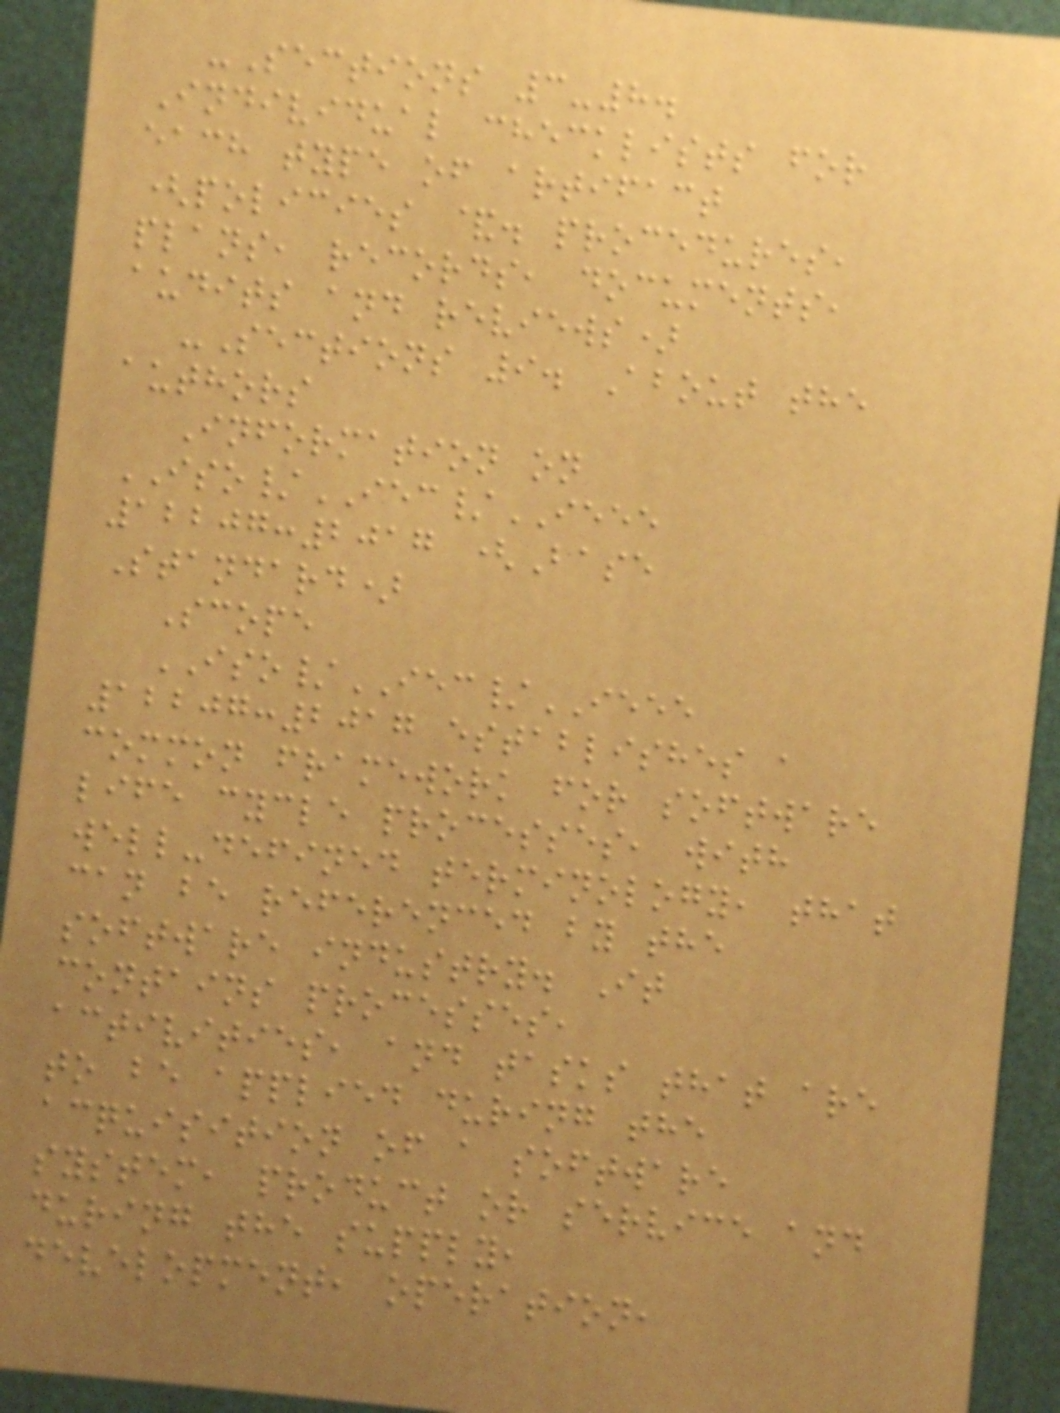-Sections 3-8.
Individual checklists for
each type of artifact
(policies &. procedures,
plans, records, documents,
audits and reviews)
-Sections 9. About the
authors
Information on
ISO/IEC/IEEE
12207:2017 (Base
Standard)
Scope
ISO/IEC/IEEE
12207:2017 establishes a
common framework for software
life cycle processes, with
well-defined terminology, that
can be referenced by the
software industry. It
contains processes,
activities, and tasks that are
to be applied during the
acquisition of a software
system, product or service and
during the supply,
development, operation,
